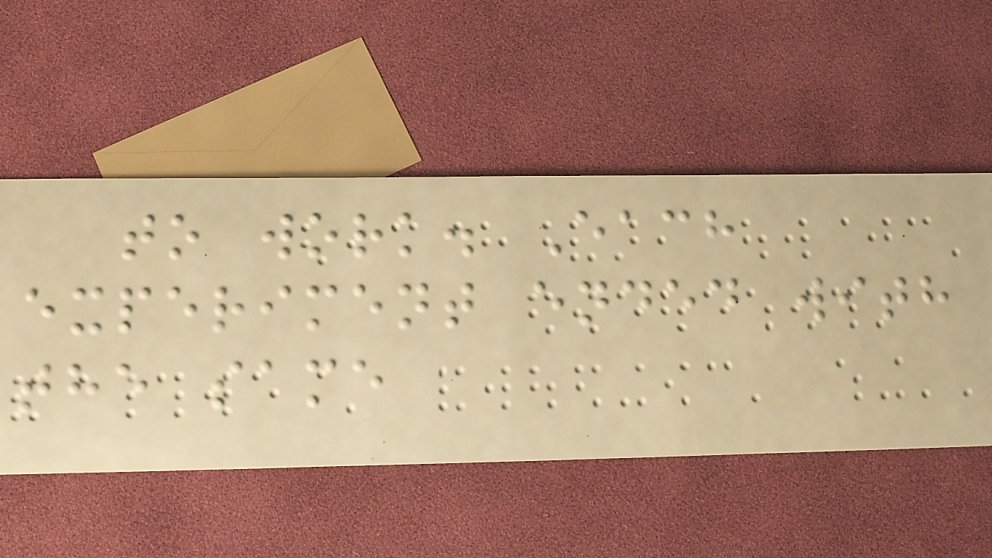to work. Each
experiment ended with
the same
